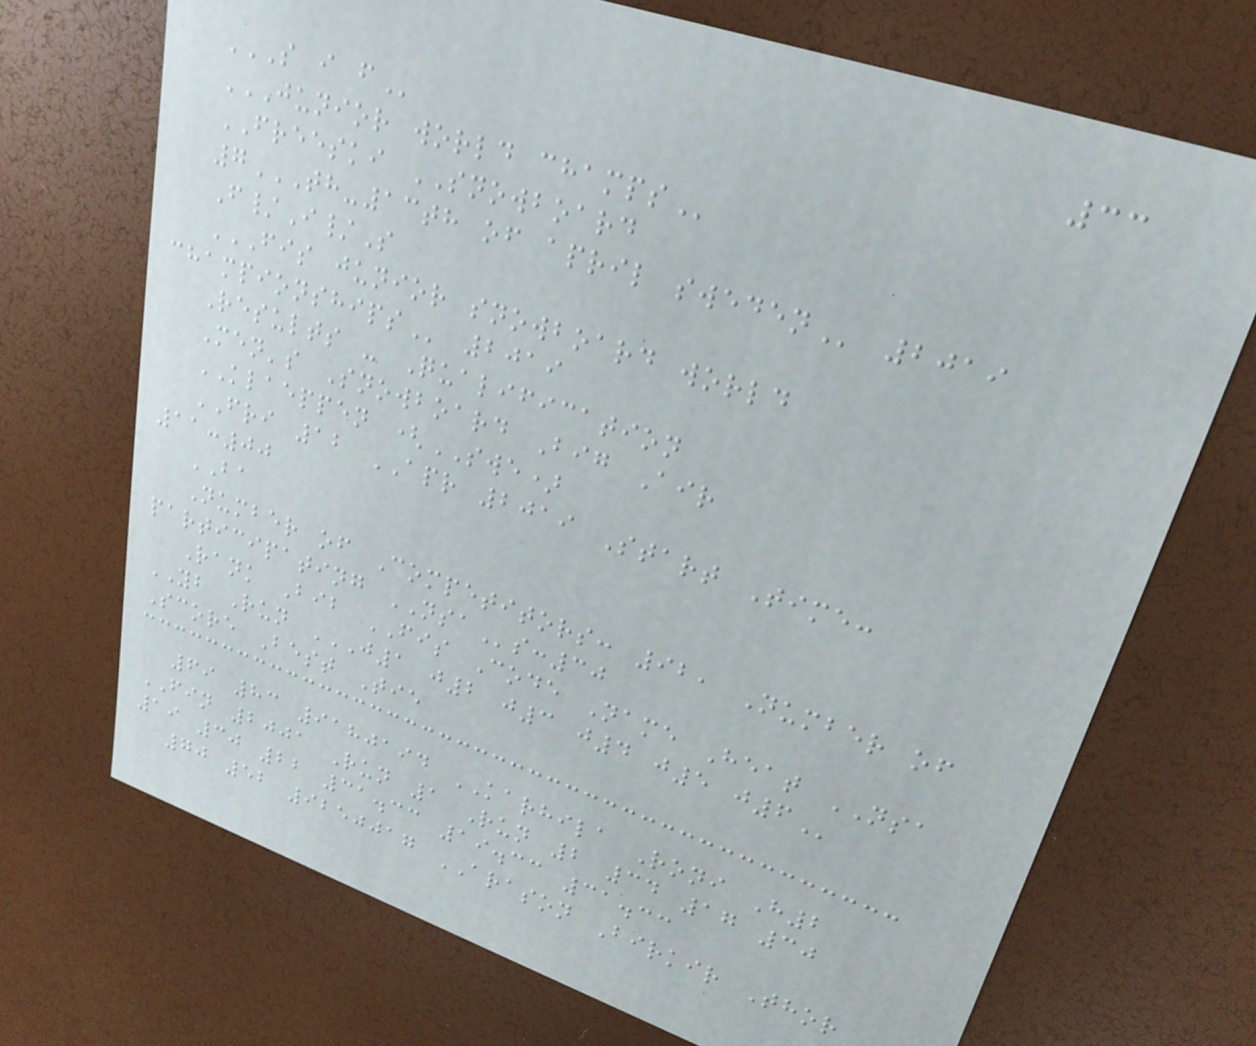33
S I F
JUNIOR WORLD CHAMPS
FREESKI SNOWBOARD
7TH-13TH OF APRIL SWEDEN 2019
F/I/S
FIS JUNIOR SNOWBOARD WORLD
CHAMPIONSHIPS 2019
Results - Qualification
Men's Snowboard Big Air
KLAEPPEN (SWE)
FRI 12 APR 2019 Start Time:
11:00
BA
Number of Competitors: 92, Number of
participating NSAs:30
Rank Bib FIS Code Name Heat NSA
YB Run J1 J2 J3 J4 J5 J6
Score Best Tie
69 83 9180194 KARHILA Roni H2
FIN 2001 Run 1 Run 2 34 17 30
19 30 22 31.33 19.33 31.33
70 52 9250017 ARASON Birkir Thor
